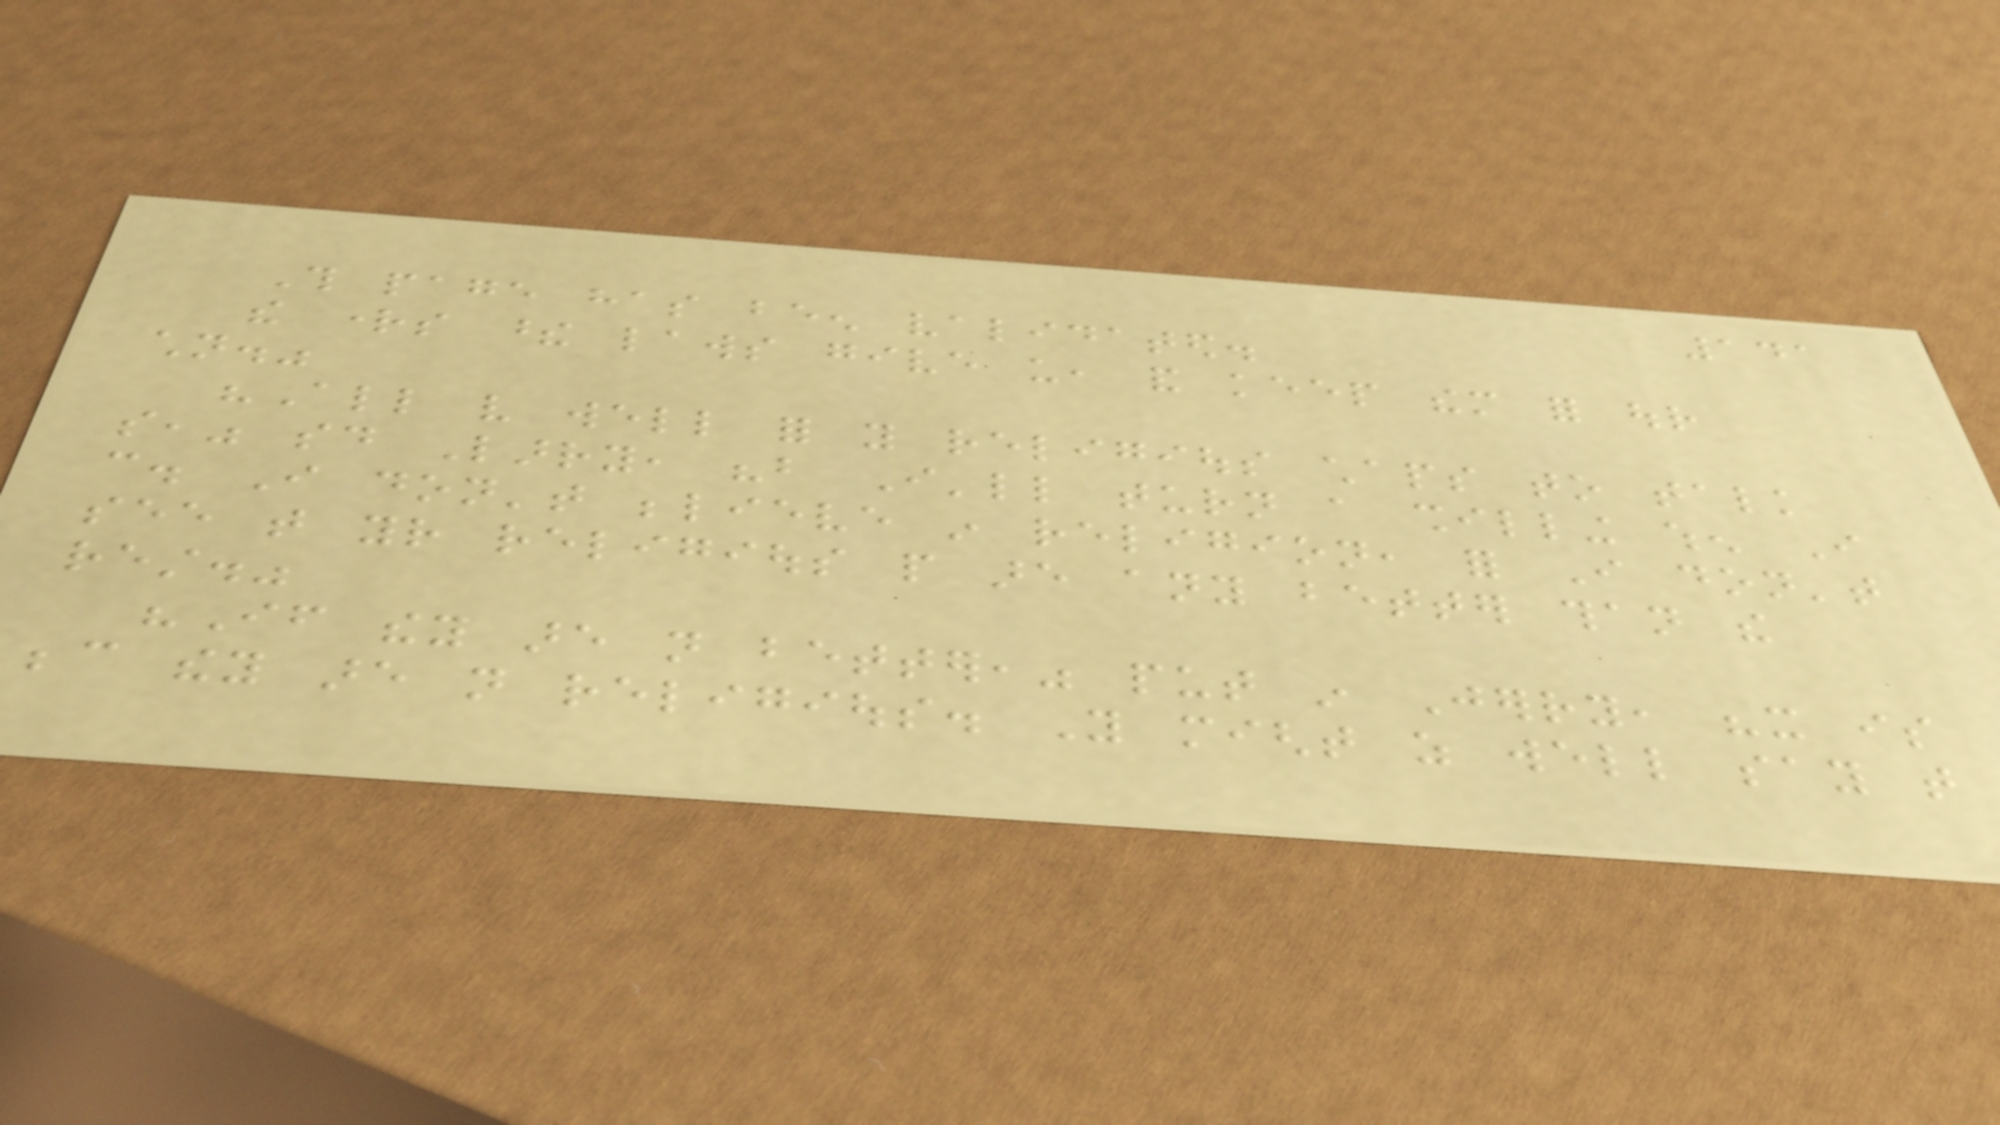141
This page has been validated.
the rights these laws give us, and keep them for our
children."
"All very well for you religious chaps to talk
so," said Larry, "but I'll turn a shilling when I
can. I don't believe in religion, for I don't
see that your religious people are any better than the
rest."
"If they are not better," put in Jerry, "it is
because they are not religious. You might as well say that
